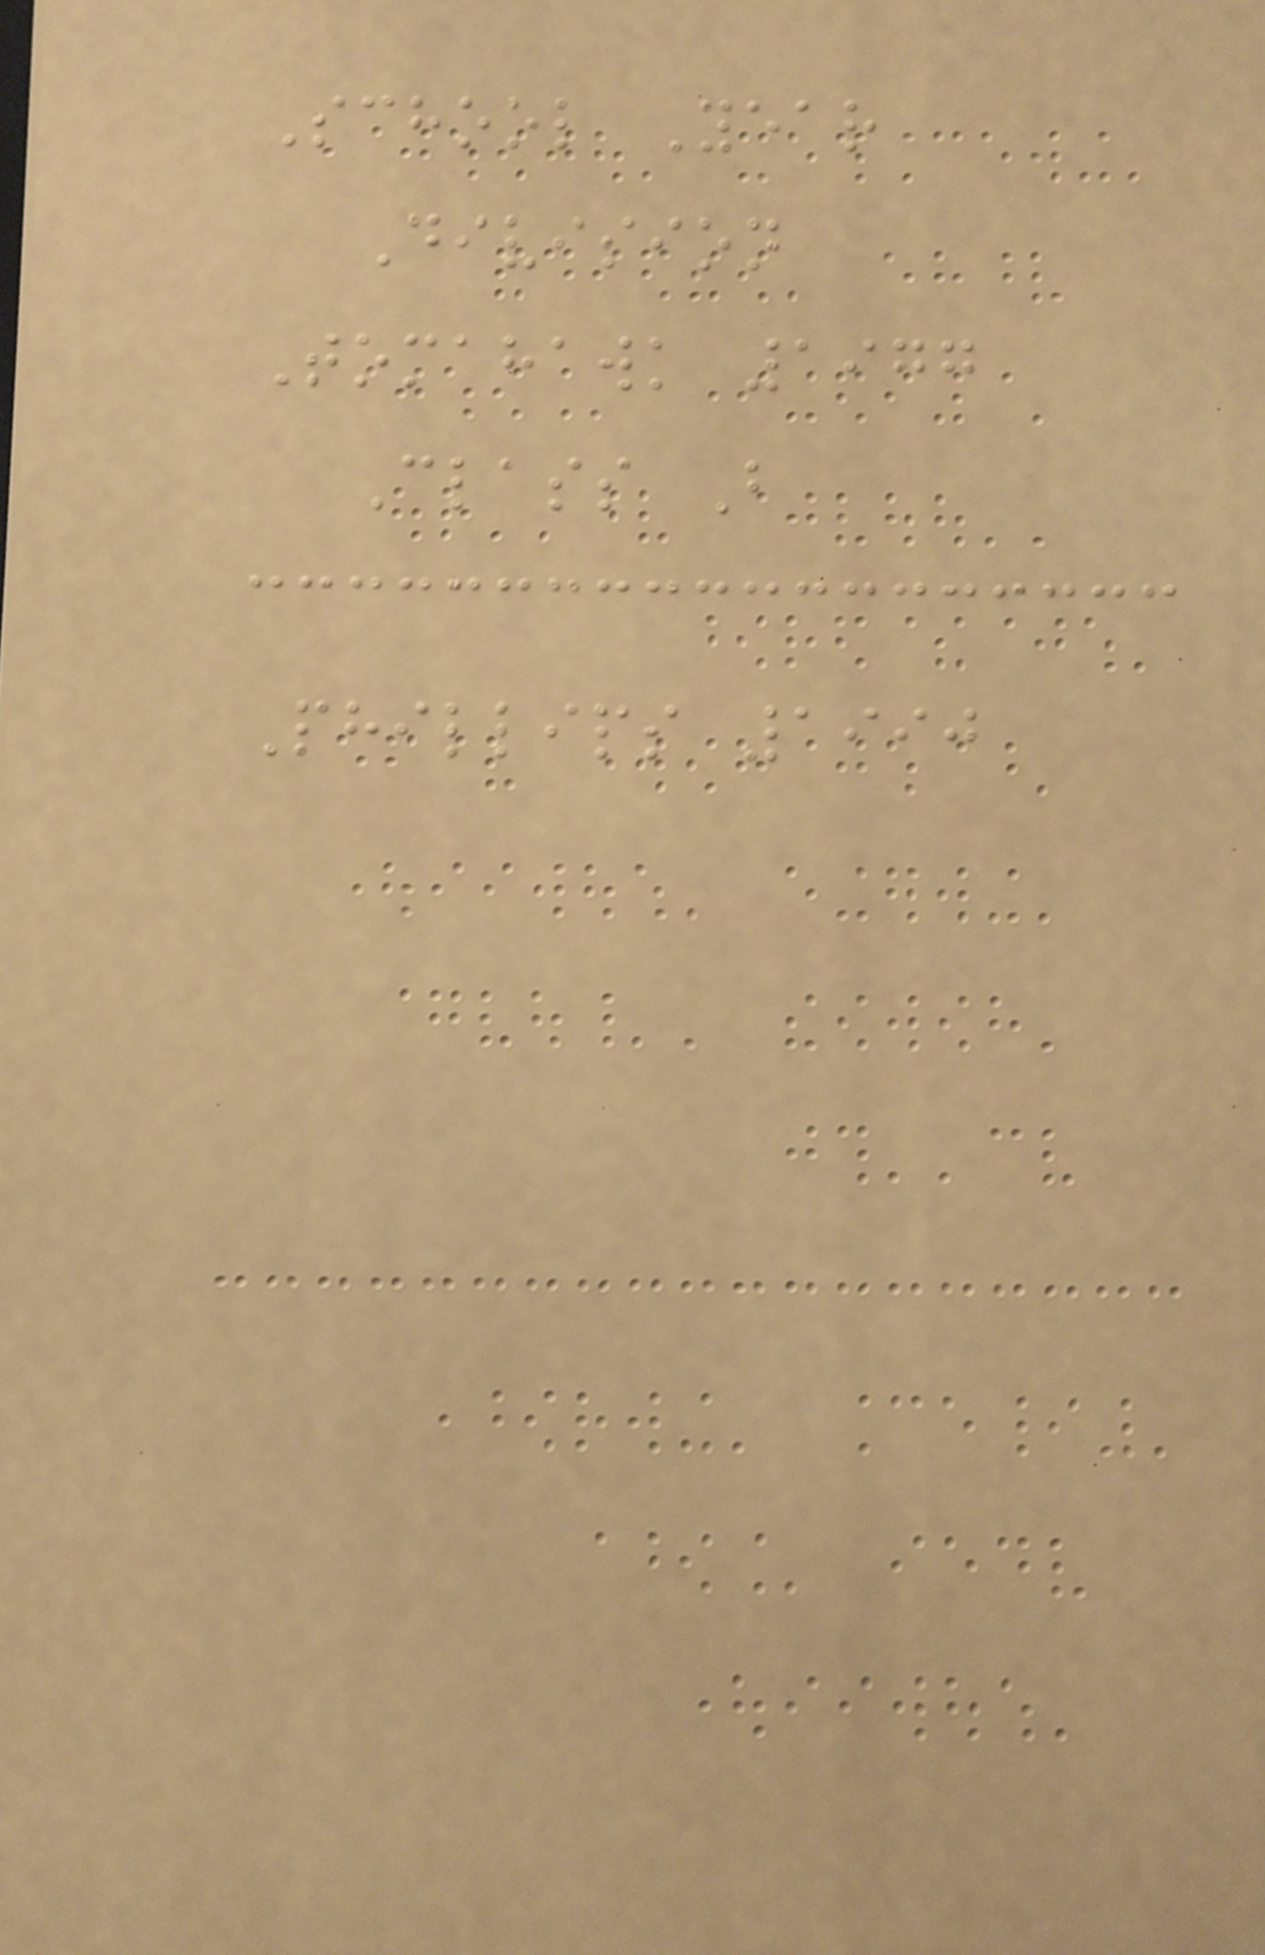School Year
Division
Tomahawk 1977
Class B
Phillips 1990
